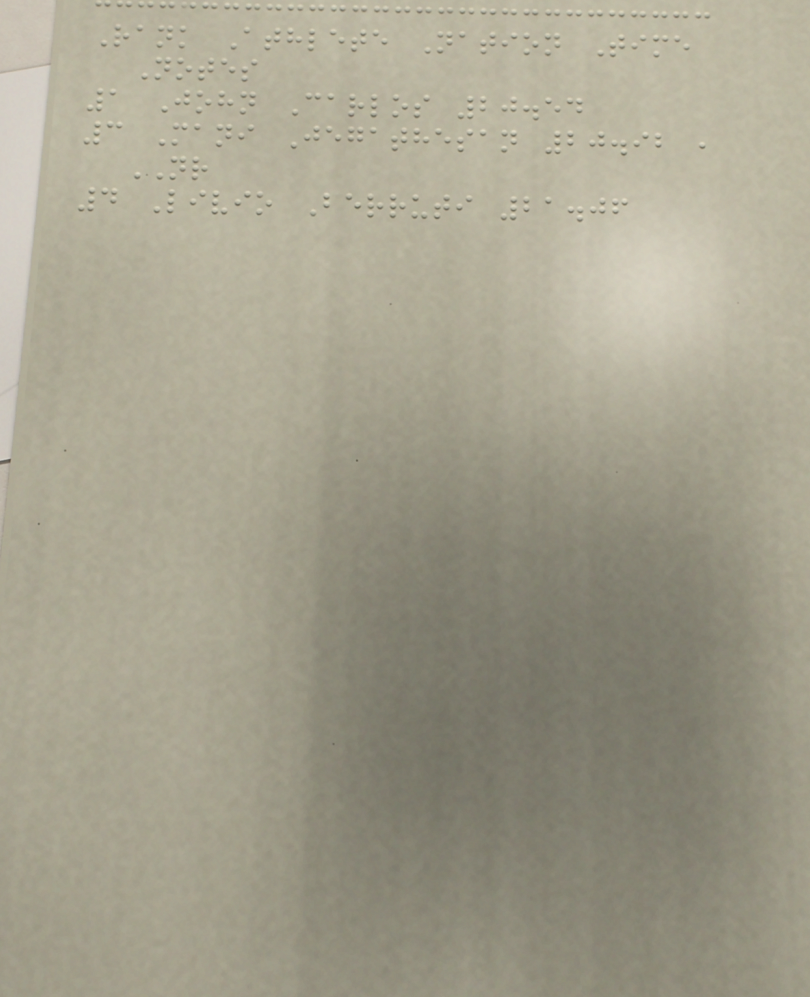Rank Athlete Nation Time
Notes
1 John Carlos 20.54
3 Mani Jegathesan 20.92 ,
NR
4 Livio Berruti 21.06
